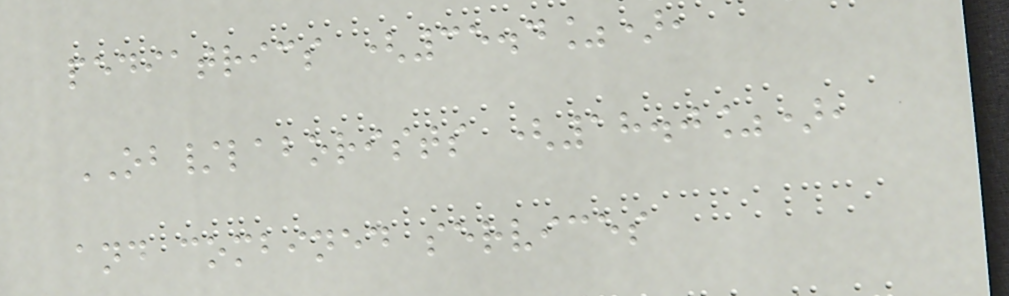pediatrics (35.4%),
OB/laborists (18.0%),
and combined services
